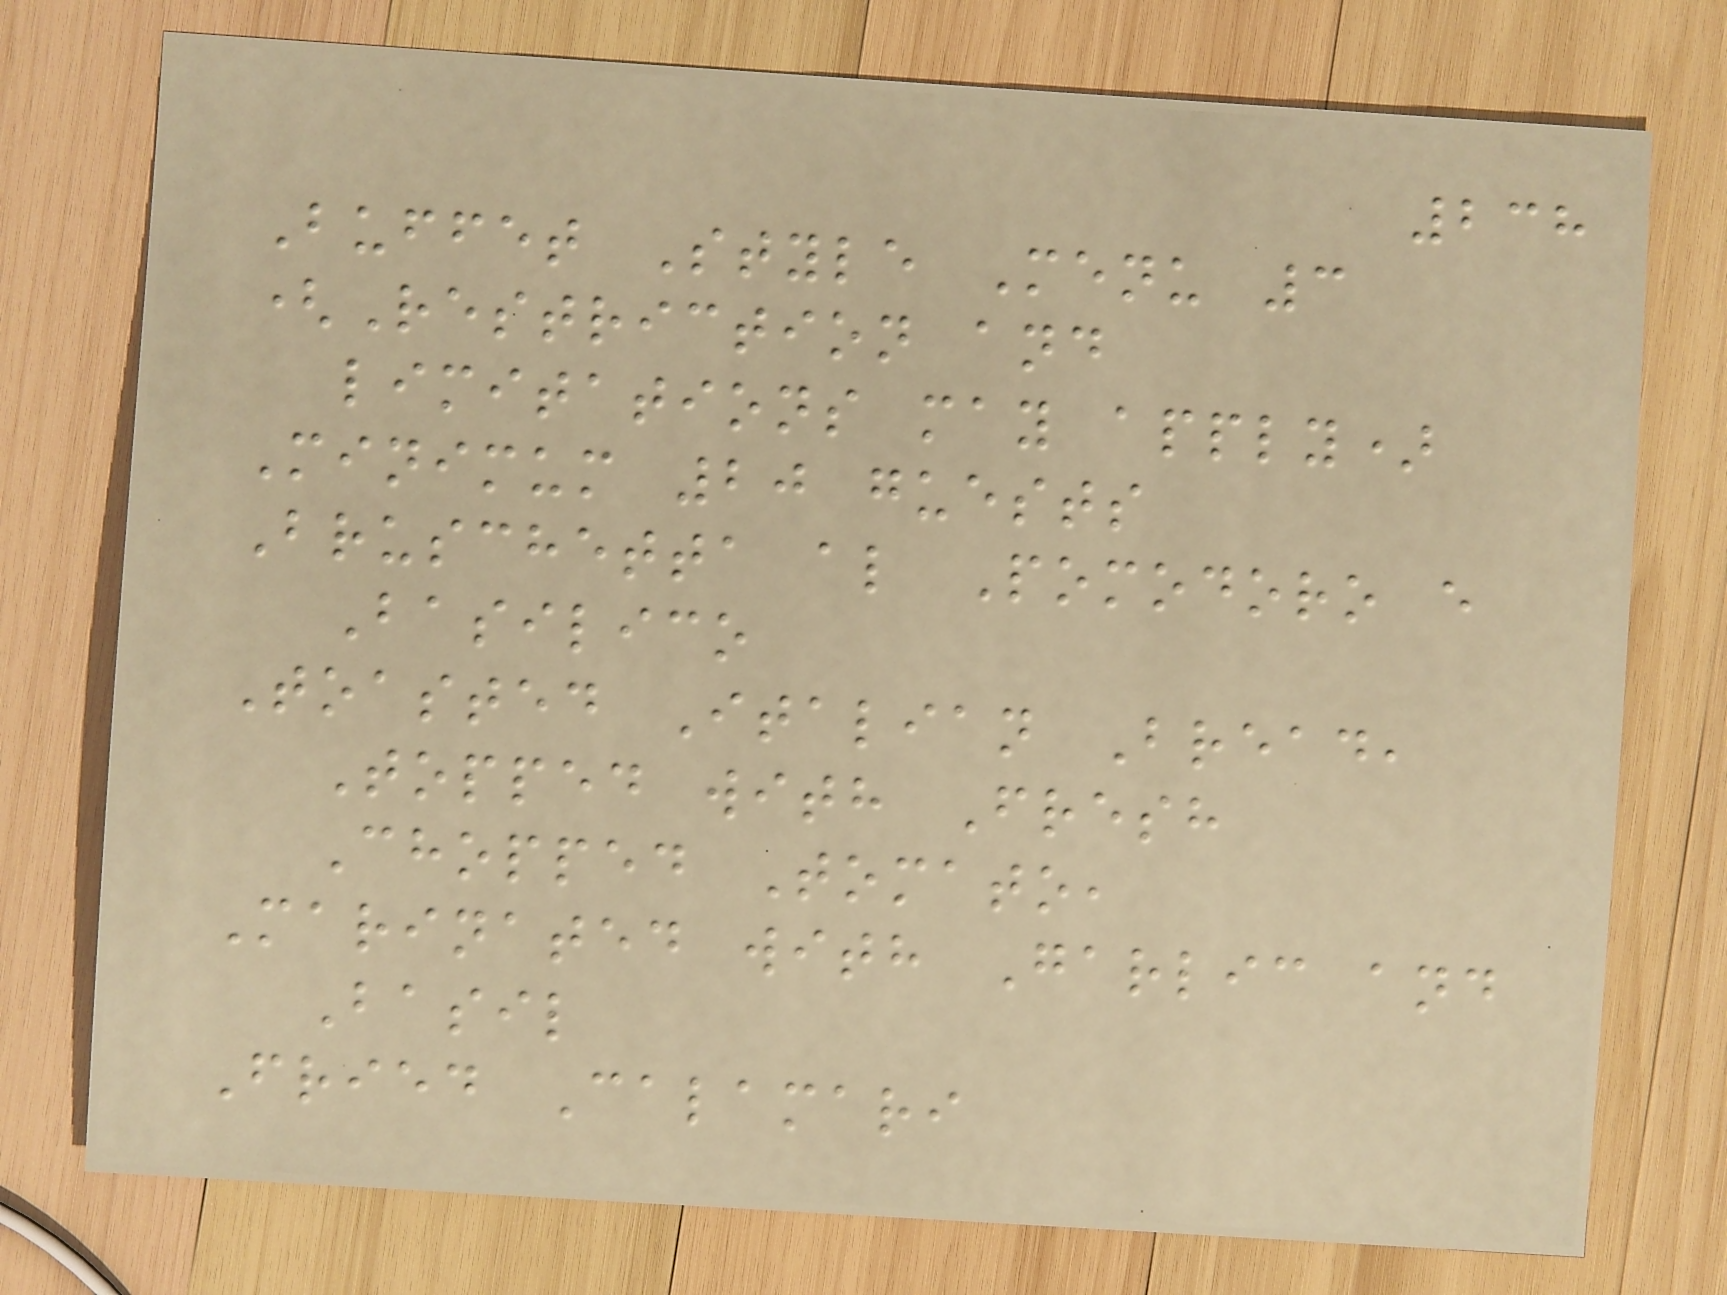238
Buffet Style Menu 3
(Restriction and
limitations may apply)
Minimum 20 guests
Bruschetta al Pomodoro e
Basilico
Toasted Italian Bread,
Topped with Fresh
Chopped Tomato,
Marinated with Garlic and
Basil
Fried Calamari
